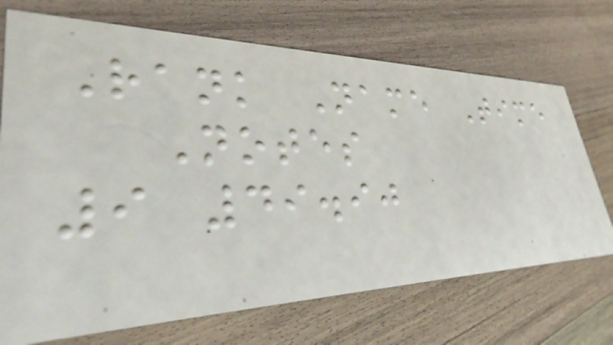Rank Name Time
Notes
9 49.90
